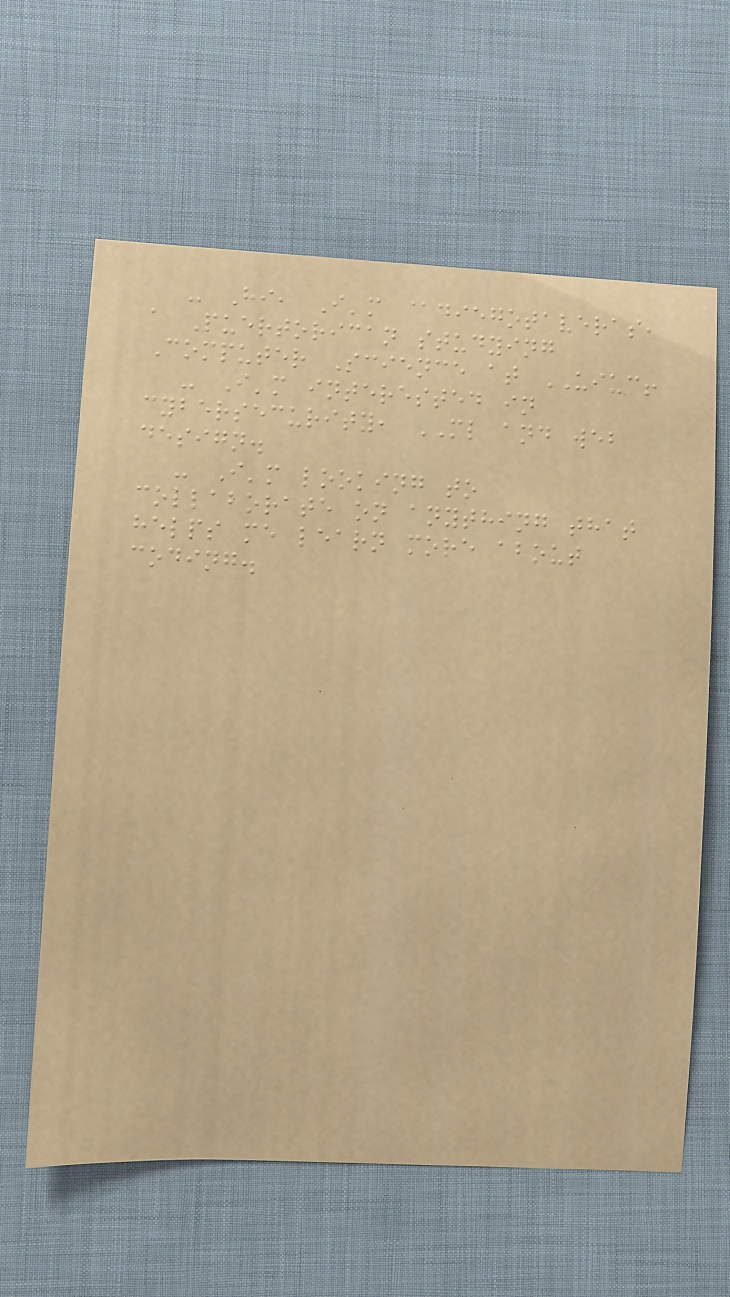- Hi, I'm @diegotaveras,
a Puertorican studying
Computer Science at UIUC!
- I'm interested in
cybersecurity, ML and web
design.
- I'm looking to
collaborate on anything that
helps me learn more about
coding.
